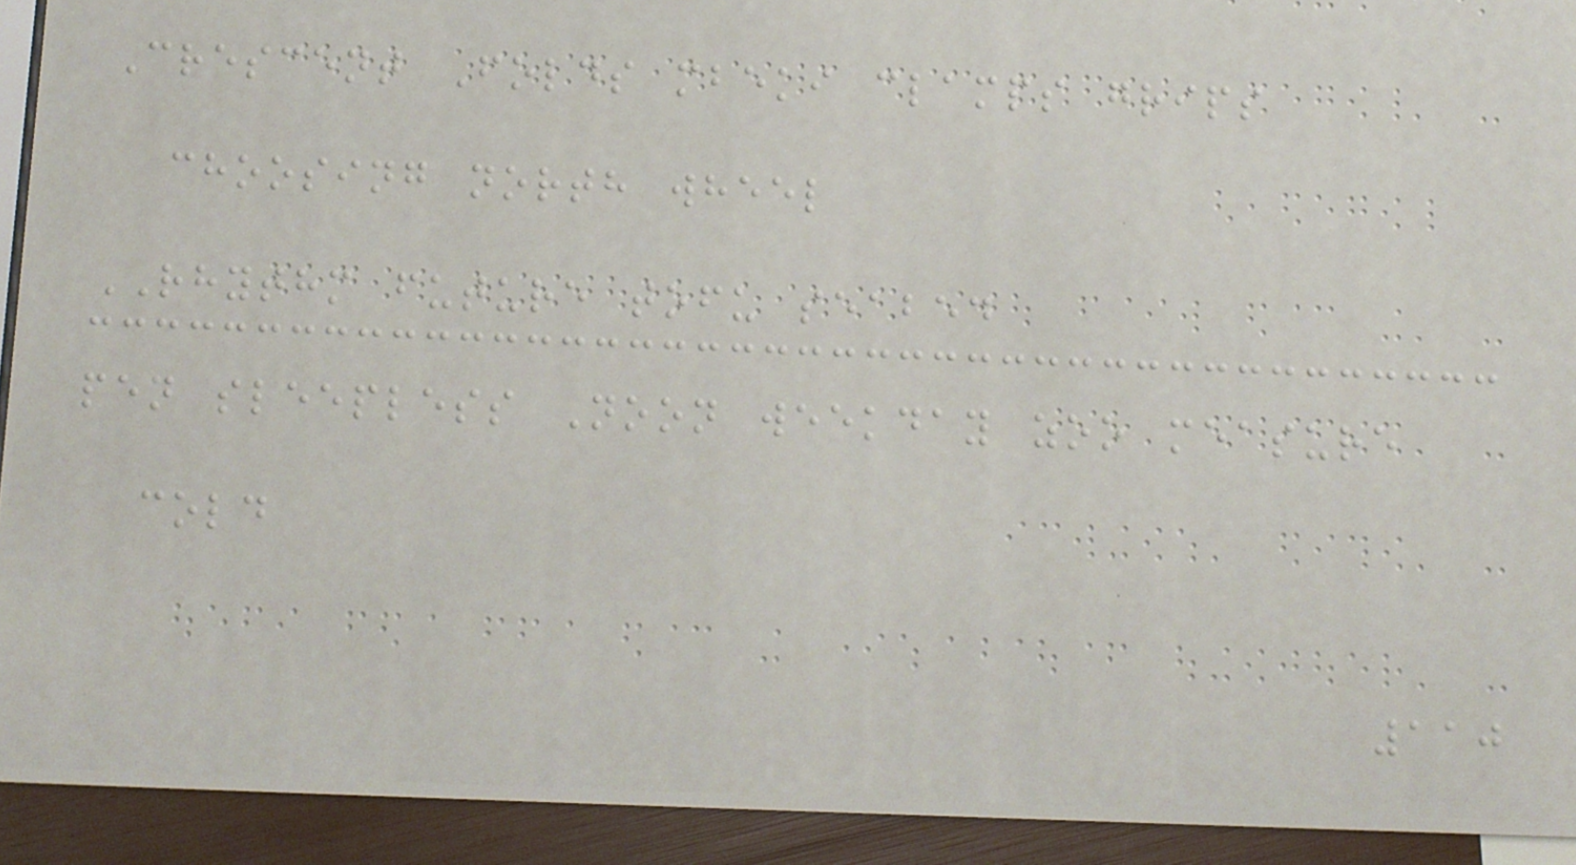Crescent Folds mbeki clamps grips
choosing north wheel
RHYTHM future tofu seabed
pen sleepless Noon weekday zoo measure
cold
110
